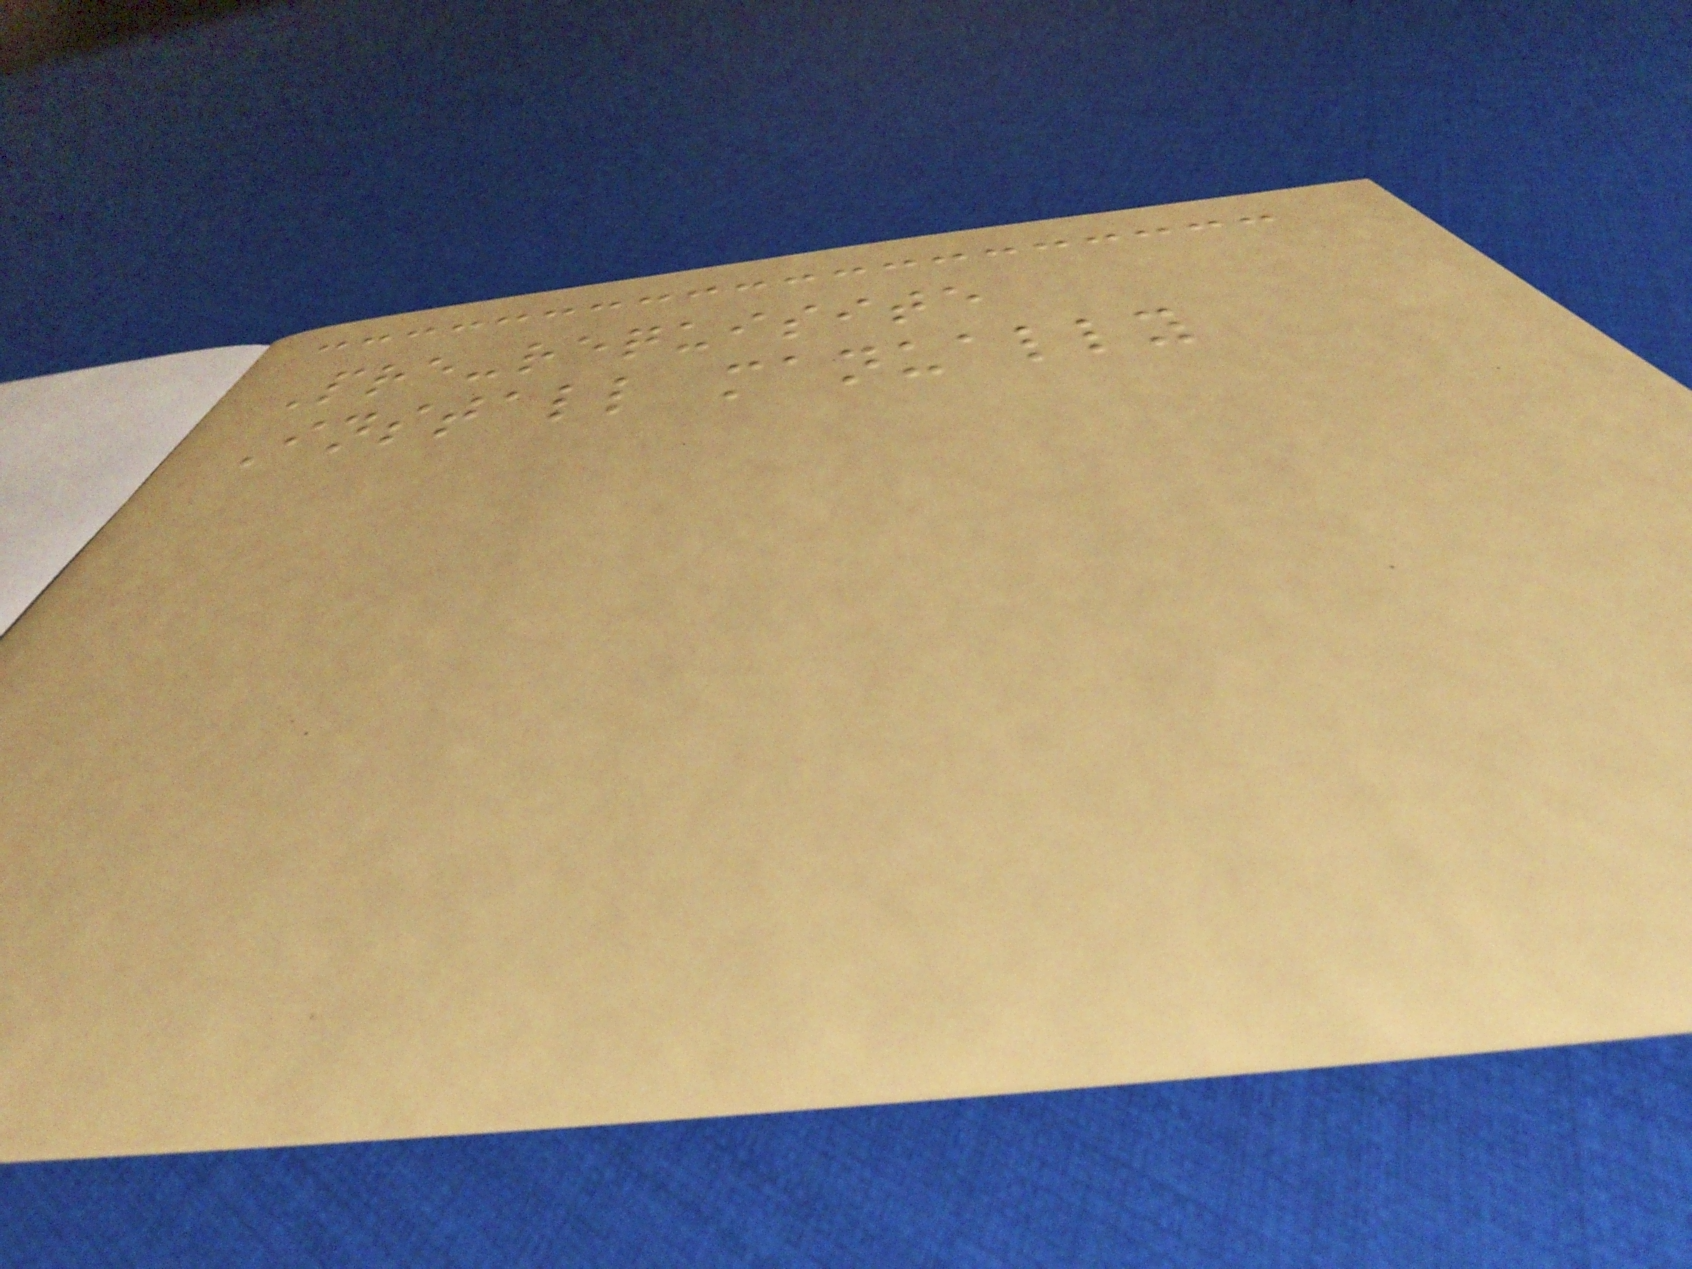Pre-requisite
Install manually
